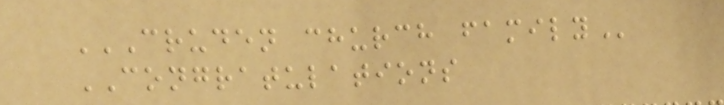CRUDEN CHURCH FAMILY
CONGRATULATIONS
